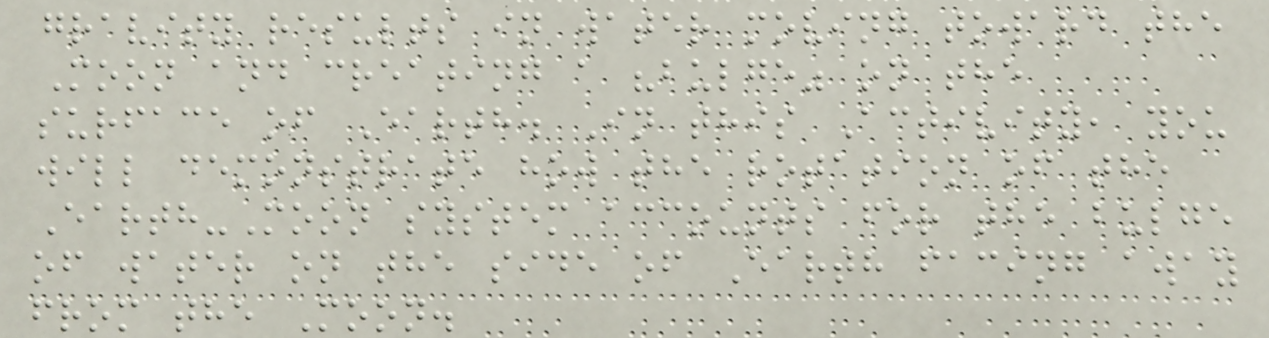gravity results in water moving toward the
Moon and creating a "bulge" on the
surface of Earth. In this Activity, you
will demonstrate how the rotation of the
Earth-Moon system accounts for the bulge
of water on the side of Earth facing away
from the Moon.
